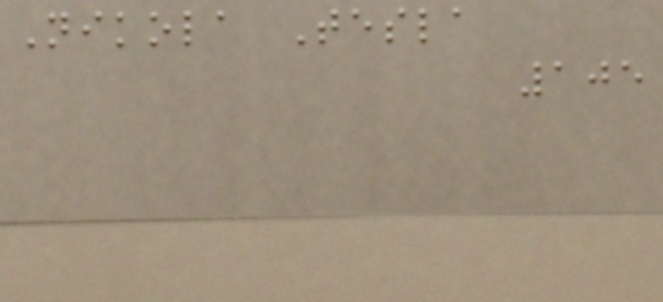Nikola Tesla
105
